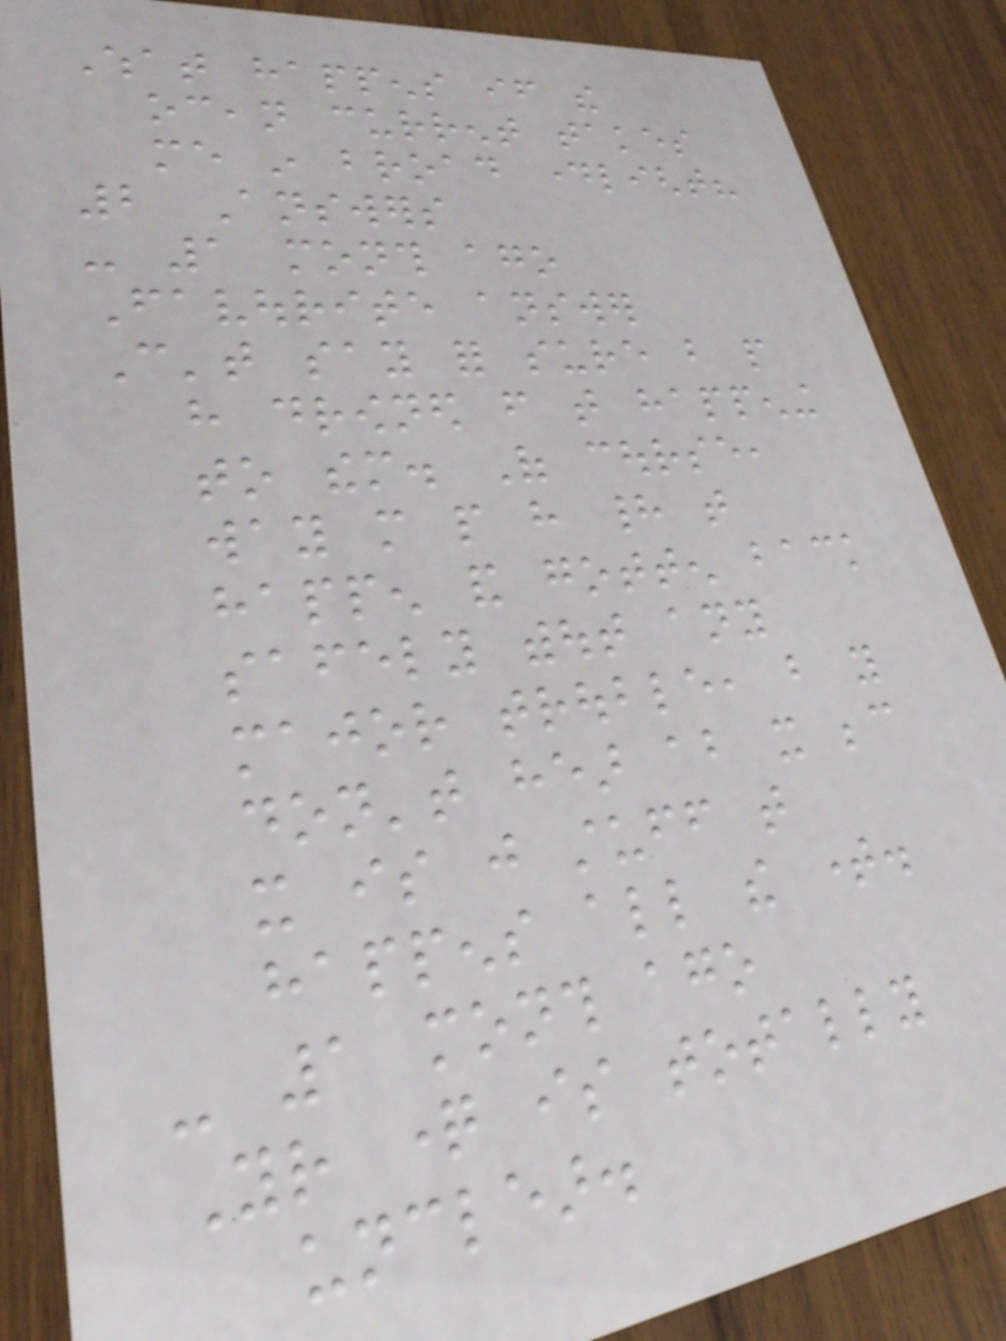What happens if the
ocean current takes
me in broad daylight?
2 Answers
- 1 month ago
Favourite answer
Can't say for sure but people
have drowned from that happening
to them. Of course,
way more people have had that
happen and gotten back
safely without any
major trouble, but you
don't hear about it because
it is just stuff that
happens all the time.
- 1 month ago
Your question is totally
unclear.
